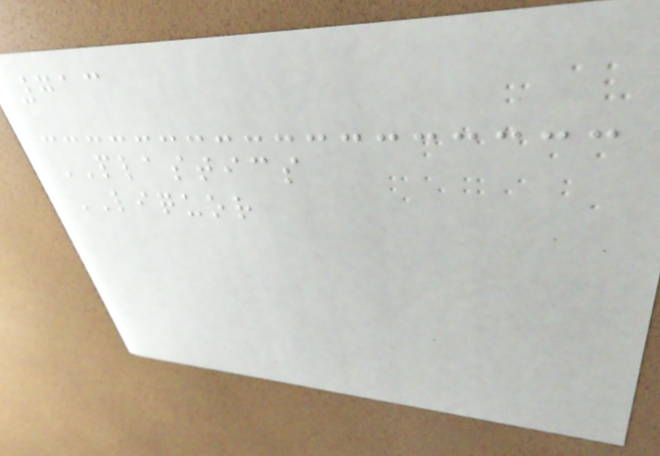713
PLASTICS
LIQUOR
